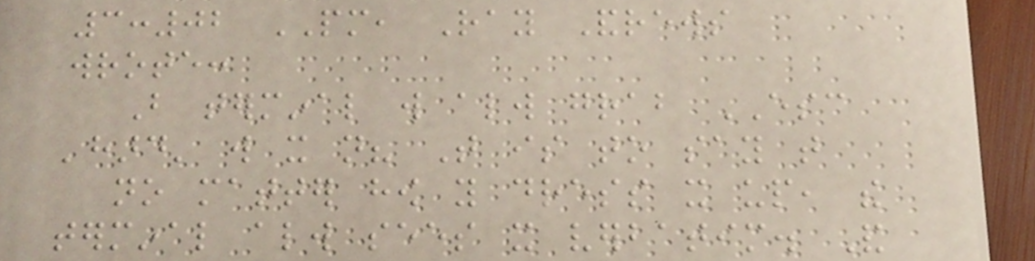3:02 PM, Ray Andrews
wrote:
But terminal will always grab ESC
'hard' will it not? That is to say that
no matter how you dress it up, the
terminal always sees it verbatim. And
